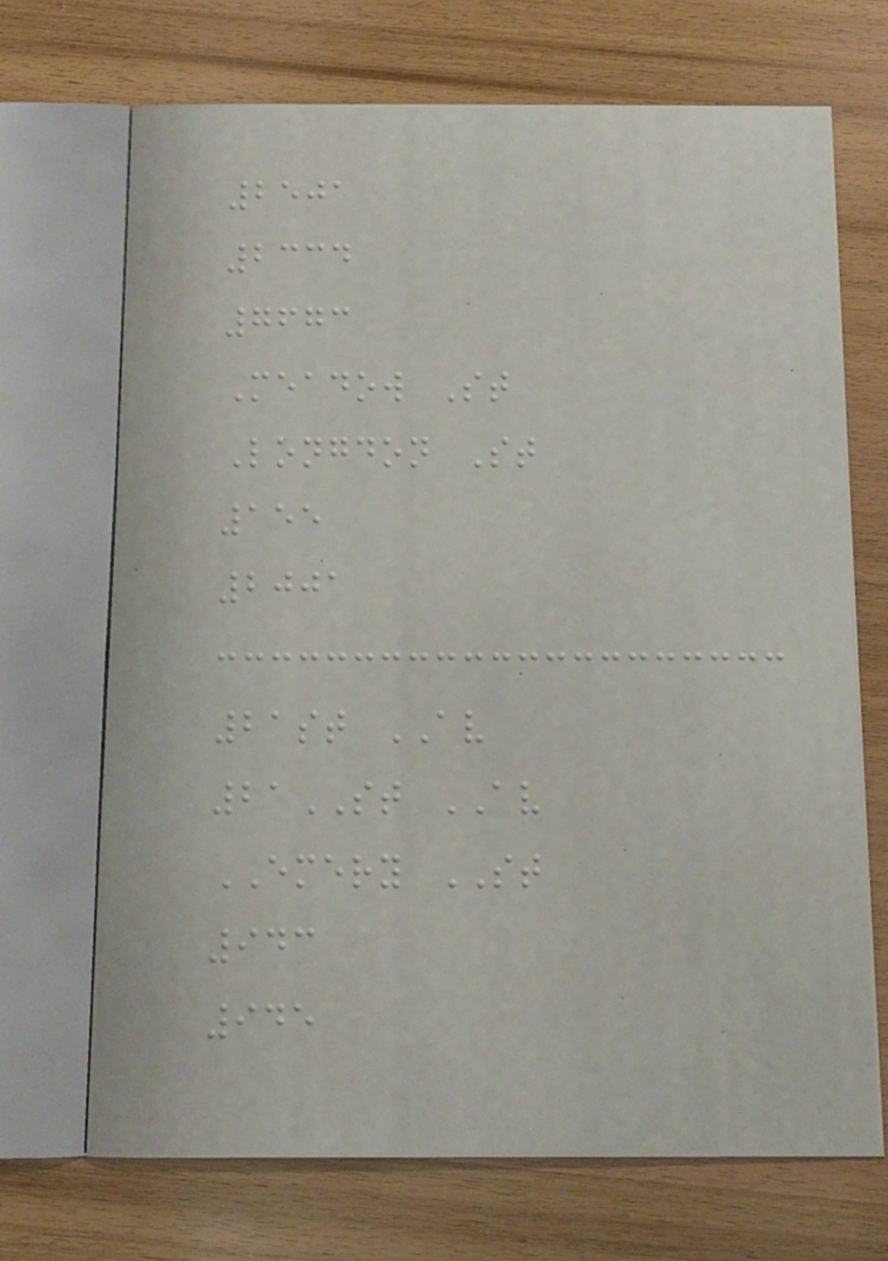2501
2334
7673
Meadow St
Longdon St
155
2001
21st AV
21ST AV
EMERY ST
943
945
